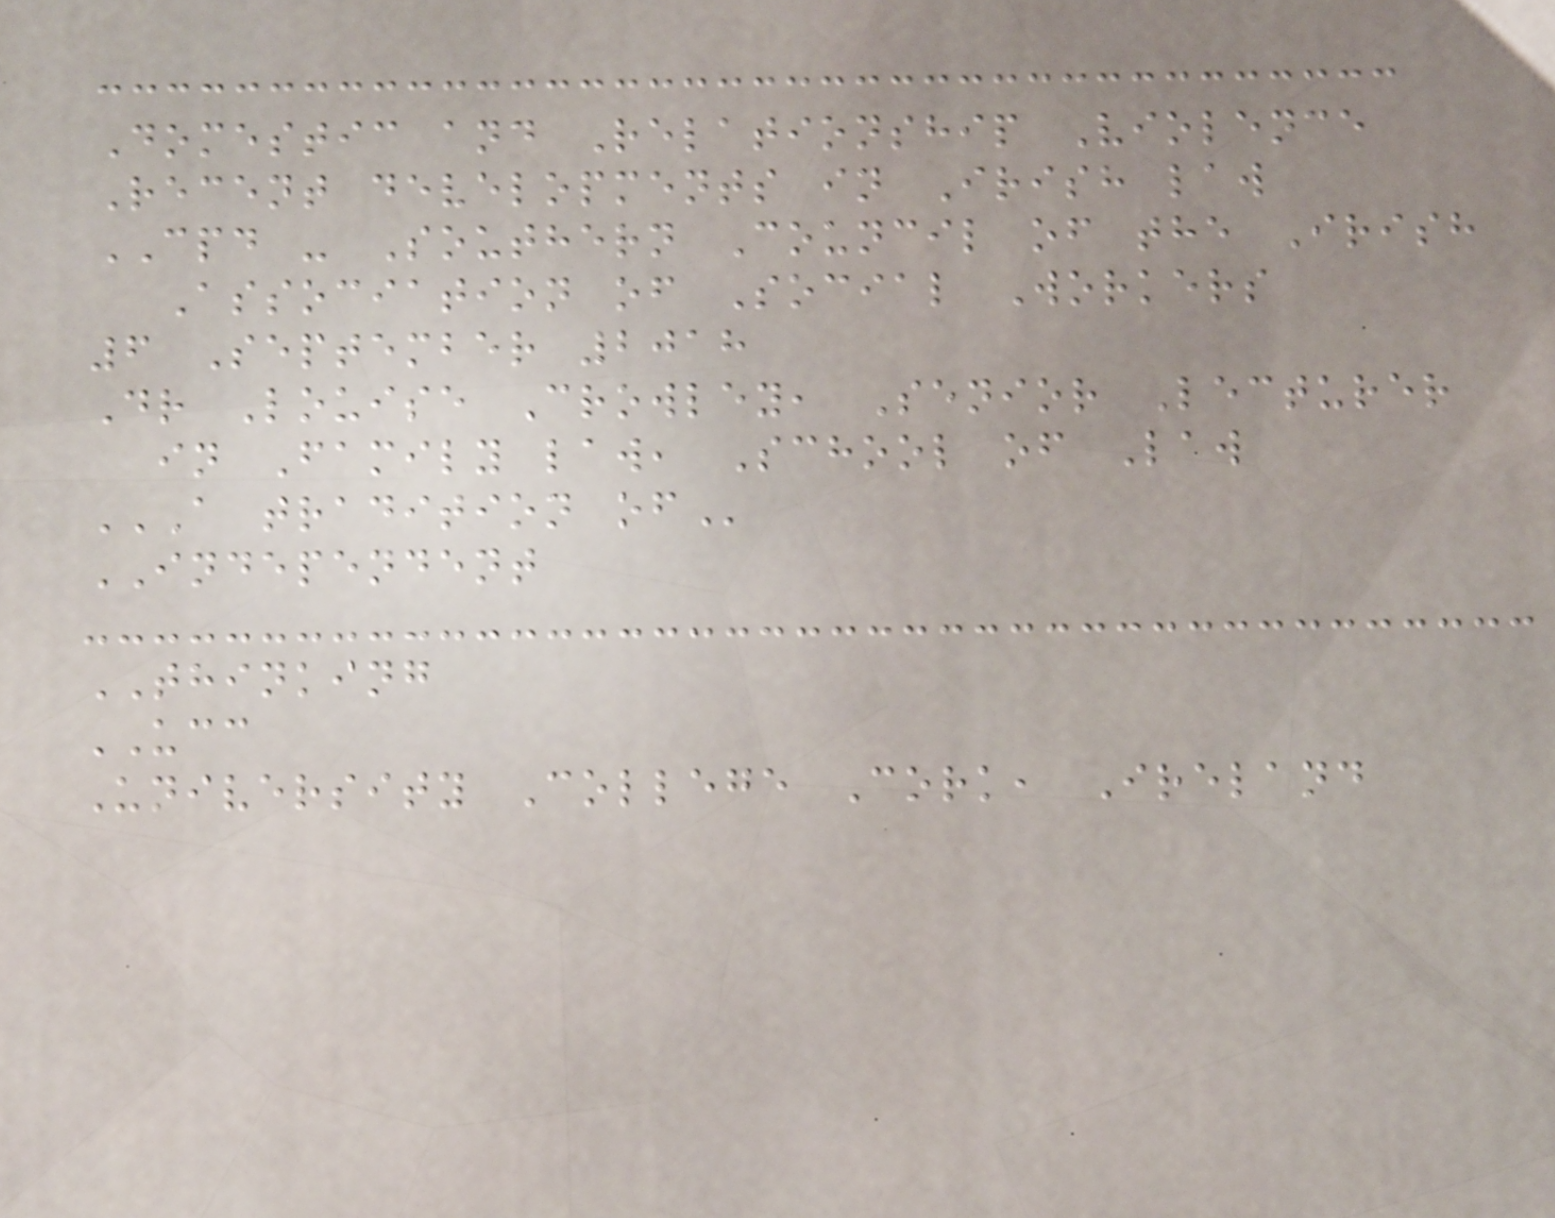Domestic and Relationship Violence
Recent developments in Irish law
CPD - Southern Council of the Irish
Association of Social Workers
6 September 2018
Dr Louise Crowley, Senior Lecturer
in Family law, School of Law
A TRADITION OF
INDEPENDENT
THINKING
UCC
University College Cork, Ireland
